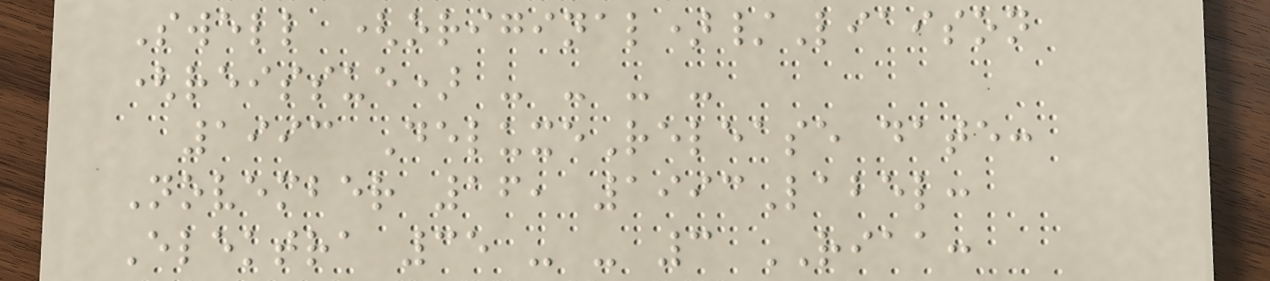Swell (original)/Liaison
(reissue) - - - -
1993 DeluxeRelease date:
November 16, 1993Label:
Elektra 35 - - 3 RIAA:
